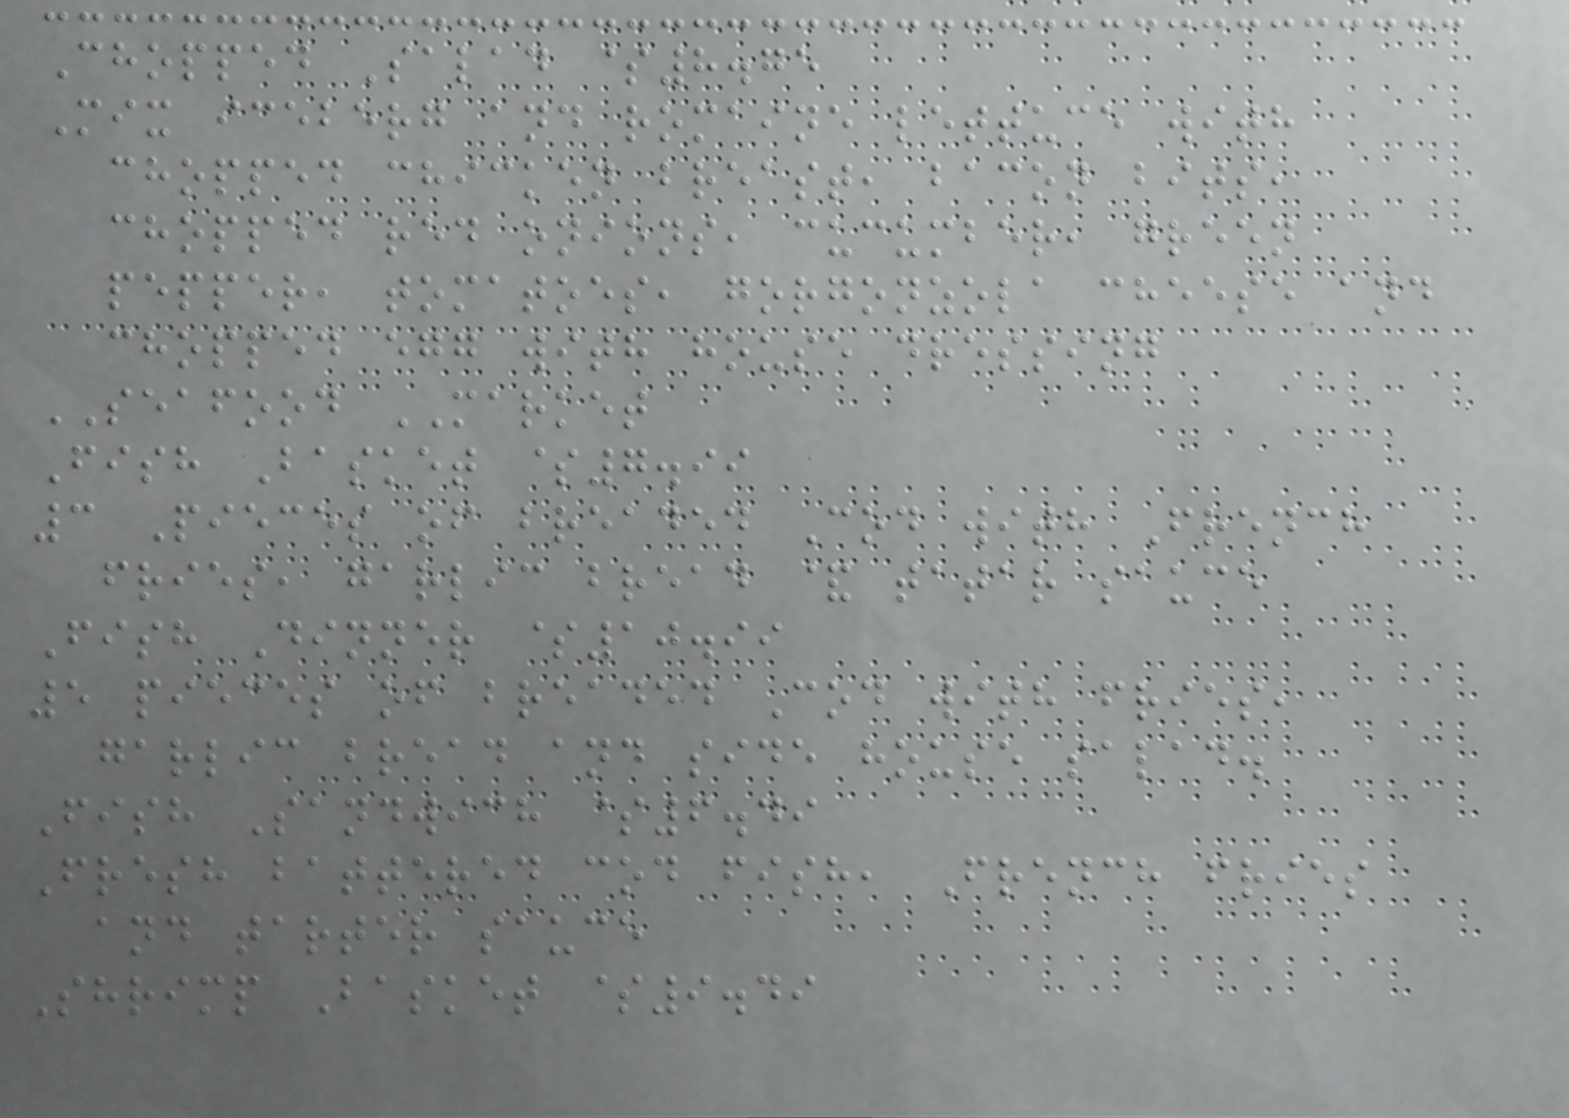Chopped Salad $8.75
Mix iceberg and romaine lettuce with
chopped chicken breast, bacon bits,
chopped red onions, cucumber, green
pepper, tomatoes, gorgonzola cheese and
chopped egg with house dressing
SEAFOOD MARKET
Fish Basket $7.99
3 Pieces of breaded Cod with French
fries, garlic bread & tatar sauce
Fish Dinner $10.99
5 pieces of breaded Cod with fries,
garlic bread and side house salad.
Fish Sandwich $6.49
Fresh battered cod fish, French fries
and tarter sauce
Shrimp Basket $9.49
